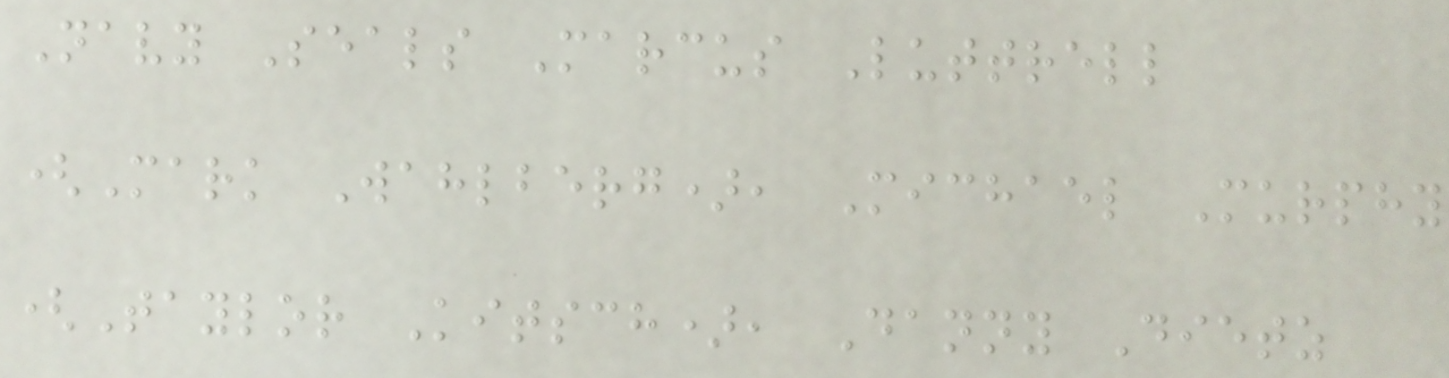Navy Seals Marcus Luttrell
(Mark Wahlberg), Michael Murphy
(Taylor Kitsch), Danny Dietz
